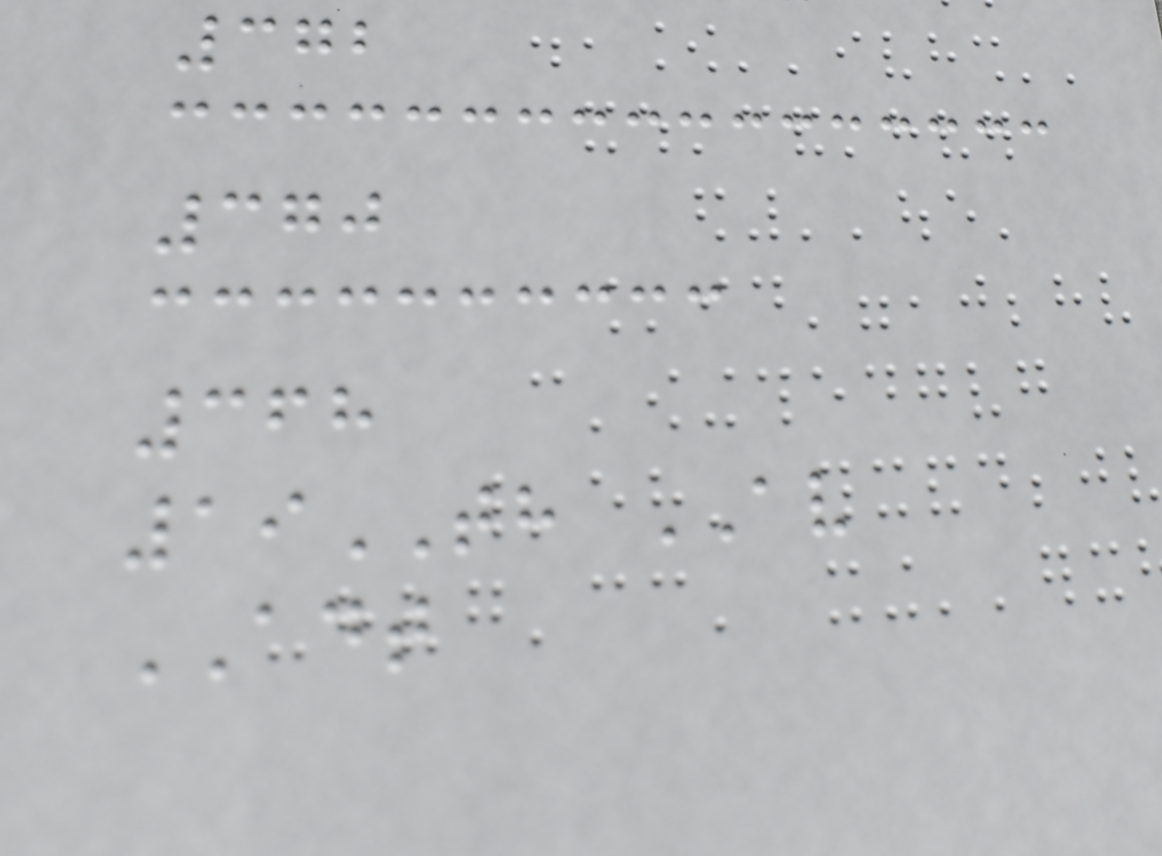372
370
368
19TH AV
ADT
